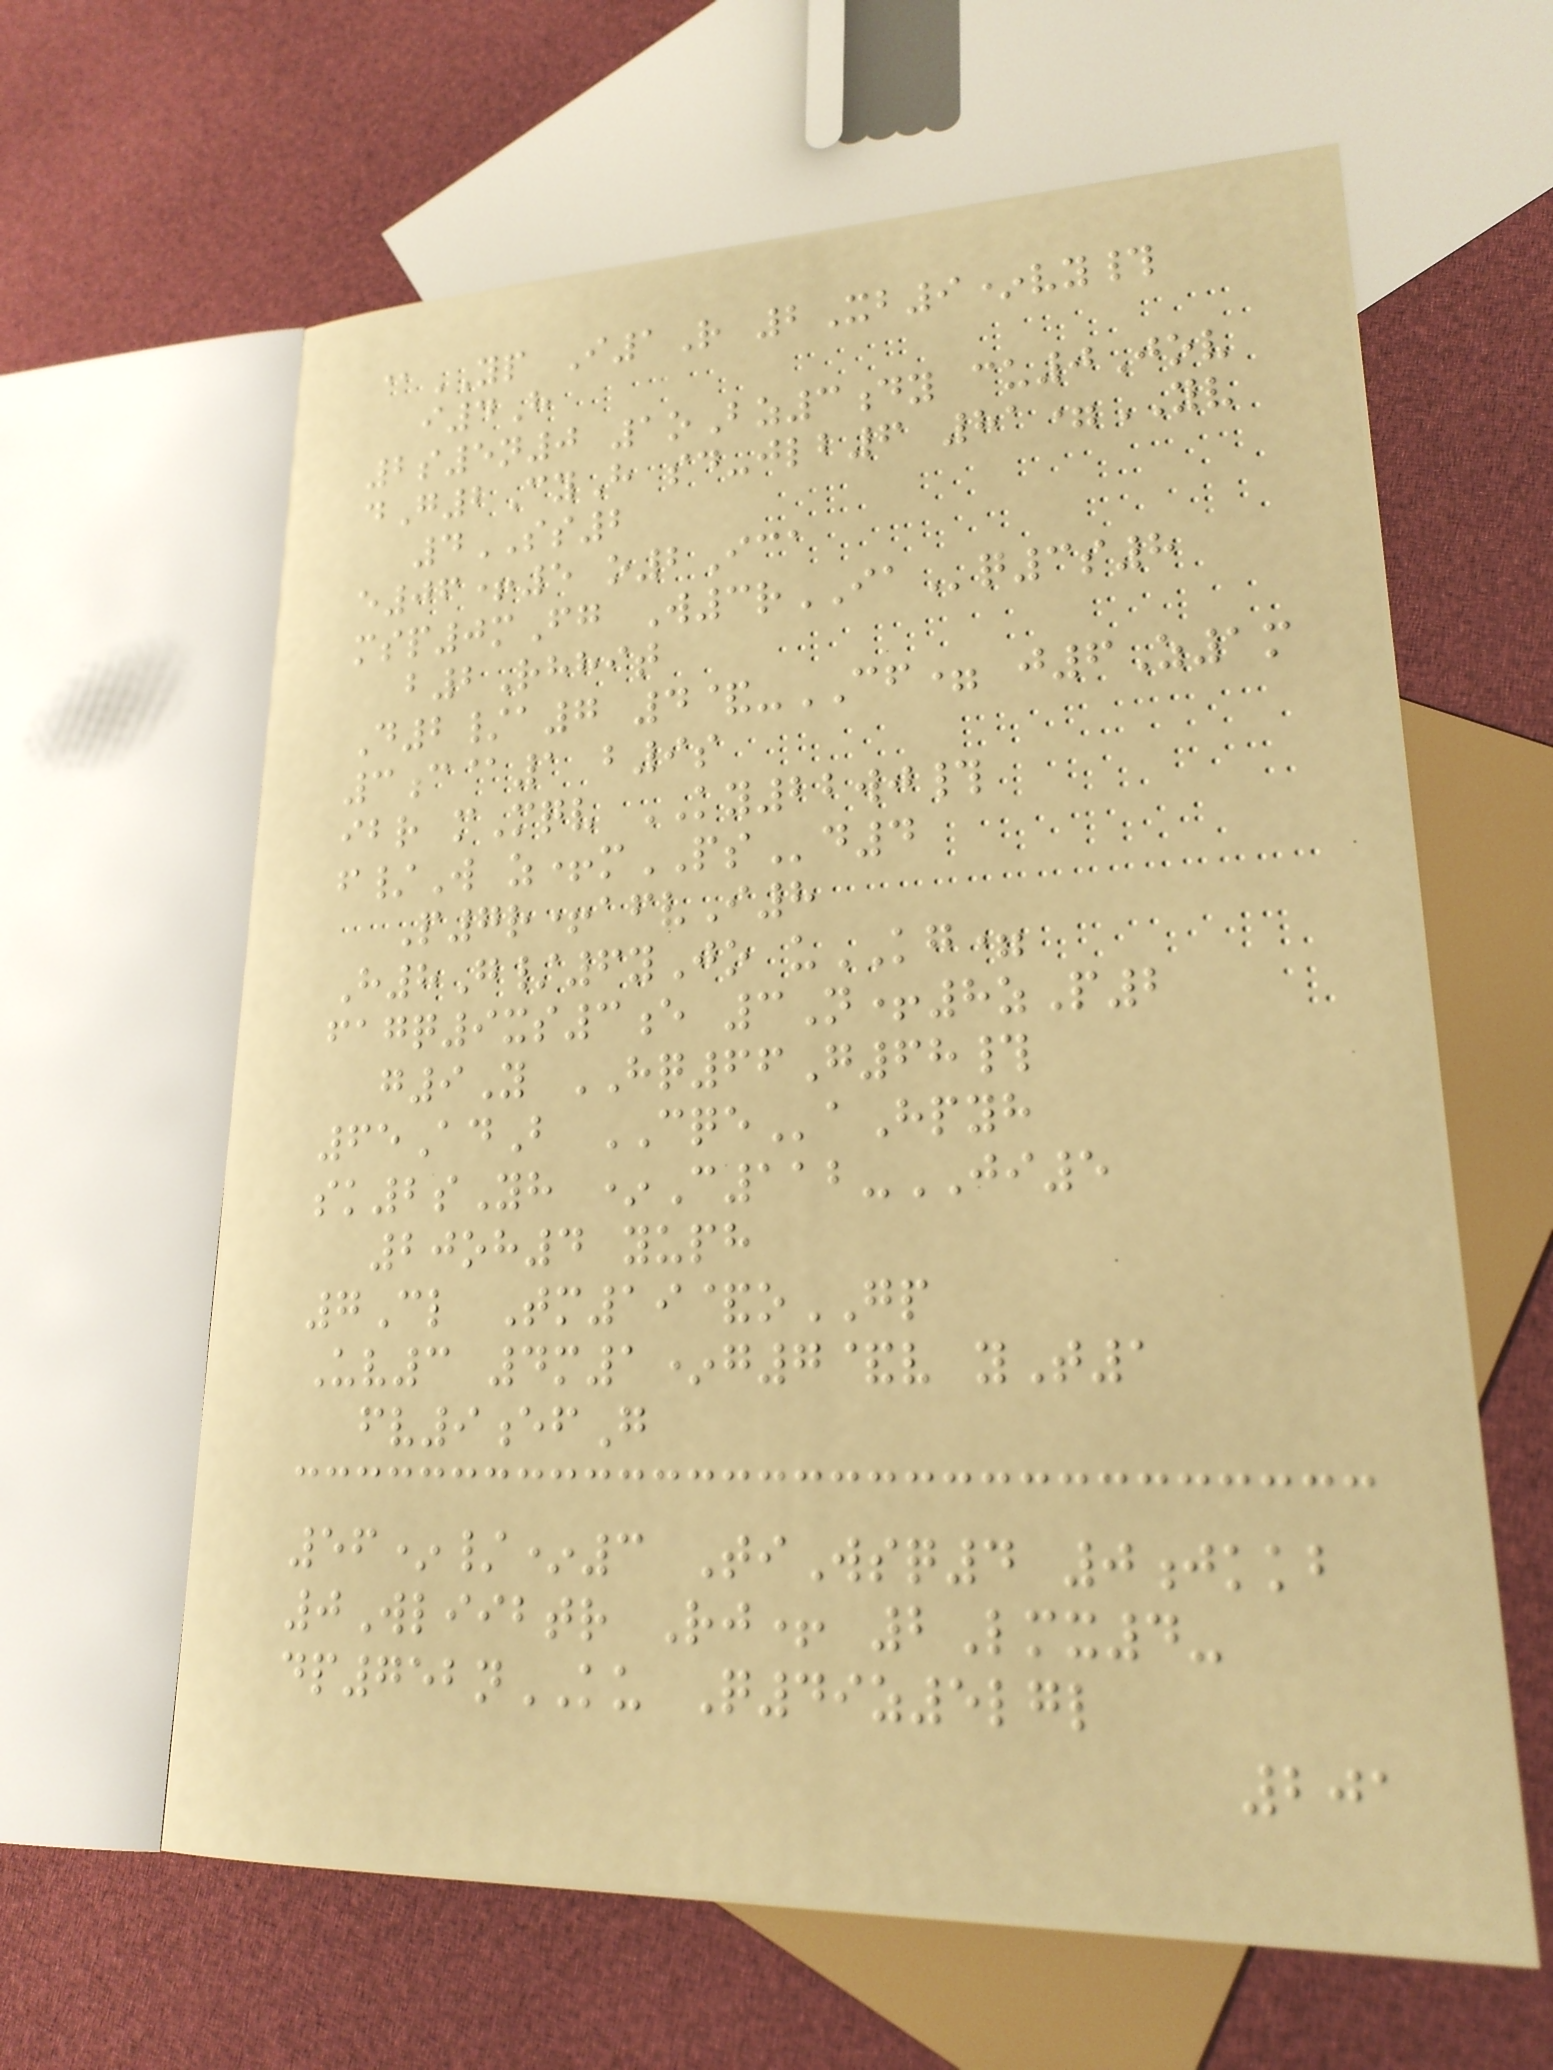@YP I1R 2Xb9*vy#
i4H
2s5n0 1oBz3dy cu0Jov
dG2CyH sd-jlb6 81=YV
4SS2
e06+5 o2Ica
msp0mFg W3rIAq3s8
b2Rhhit
D2/a7 4&-CF= j6Z1m
3c@1 b9s
ibr mMqv KY22wj#
f/W z+mPSd4
P7r+afvI8
H8G/6yJo uKG=
fagq9xs3e 3N+8zP2
g9Y HQ66G68#
65AdB CQEaHpyh
sk2sYh *C112-JI5
20oh4 yuph
7Cl Tm19&oGP
Uv3 4m1*g7&v yT1
fv9efG
56*/*3 TiWsq4 0jkkb
0Wliibtr Rj+ 2Lmx4-
dp752nKU Q49z5lgl
201
